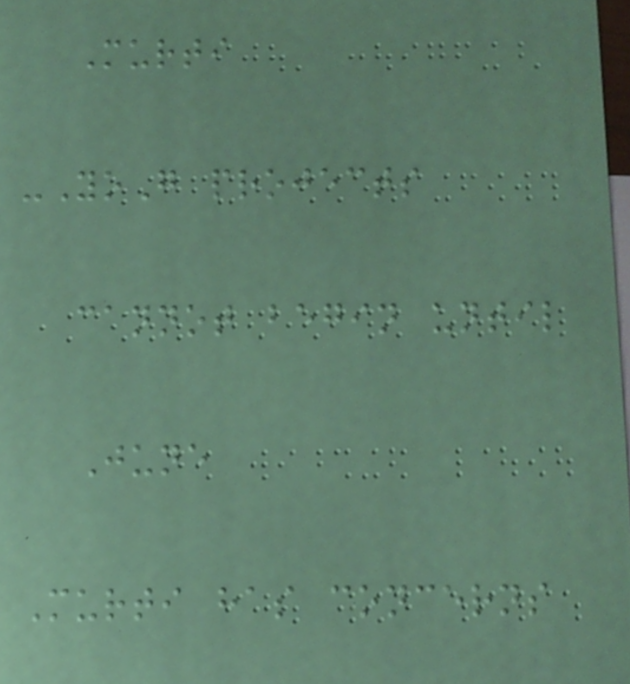Murti
-YoG projects
cannot begin until
June
Murti has concerns
